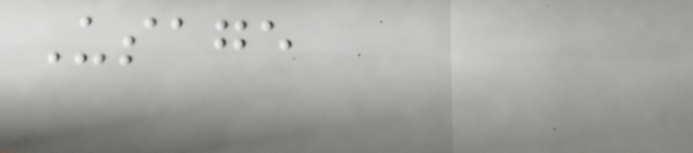Usage
